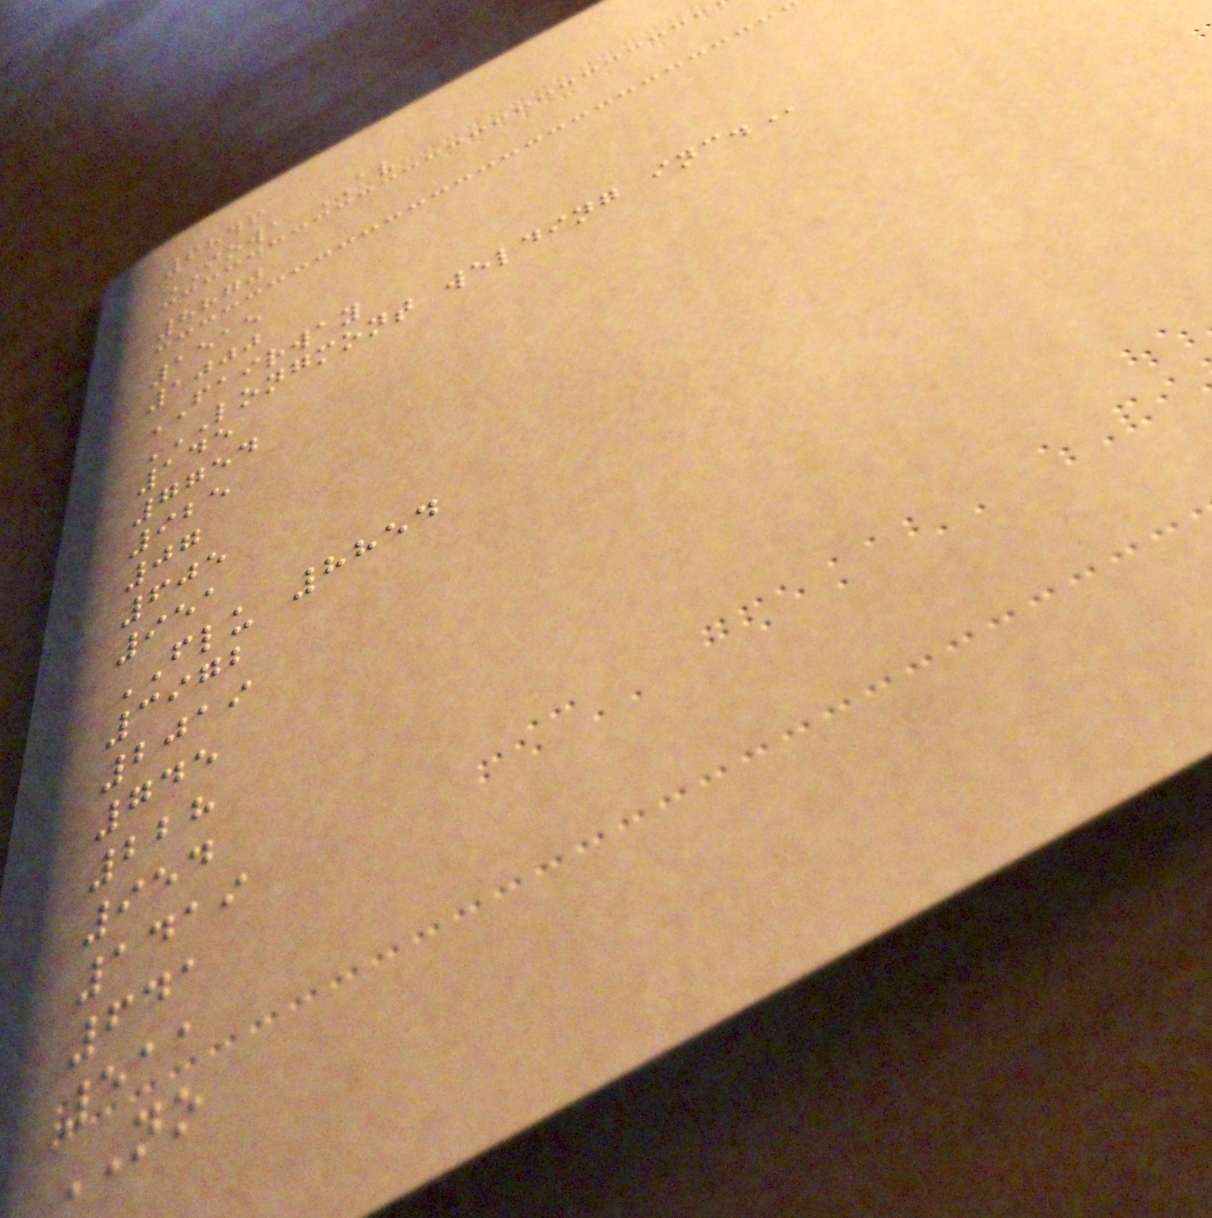6846
IOWA AV
8870
1515
1000
FAIRWAY
LONGMONT WELDING INC.
145
7754
925
07
605
951
FLU 8854
3972
2019
745
228
954
1419
641
511
NO
